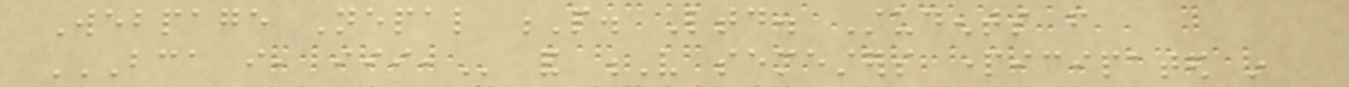Webpage Nepal P. Ltd. Students from
BCA I, III, and V semesters participated in
